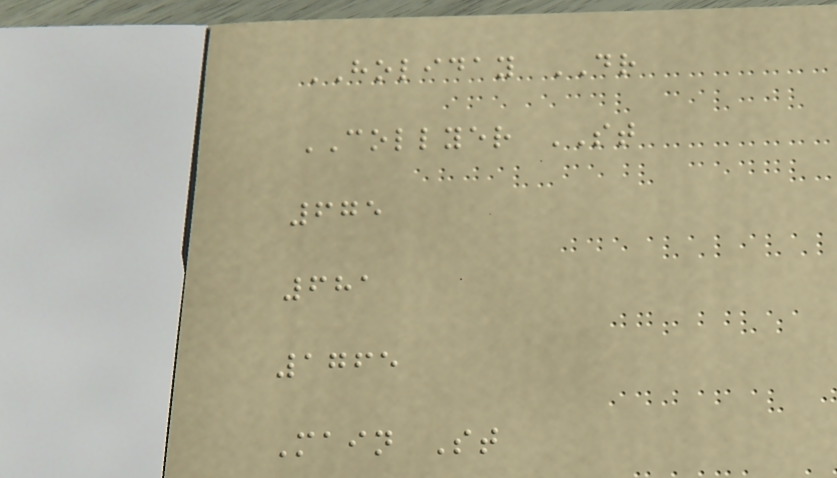HOLIDAY DR
COLLYER ST
675
681
1765
Main St
